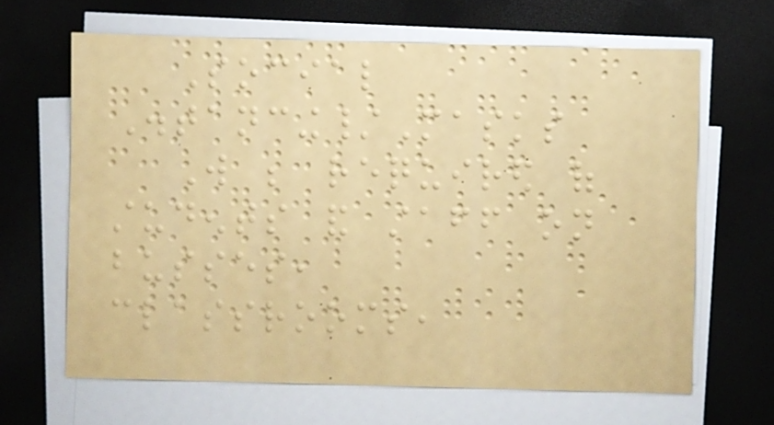Social
Distancing/Masks
Will be required of
students and staff on
busses,
classrooms,
